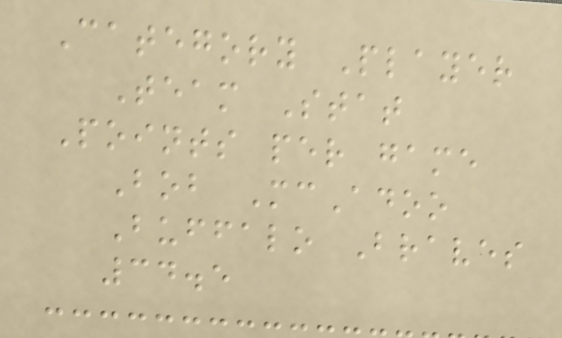Category Player
Team Stat
Points per game
Bob McAdoo
Buffalo Braves
34.5
